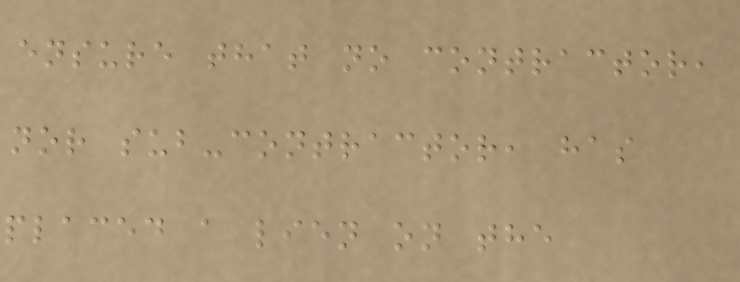ensure that no contractor,
nor sub-contractor, has
placed a lien on the
